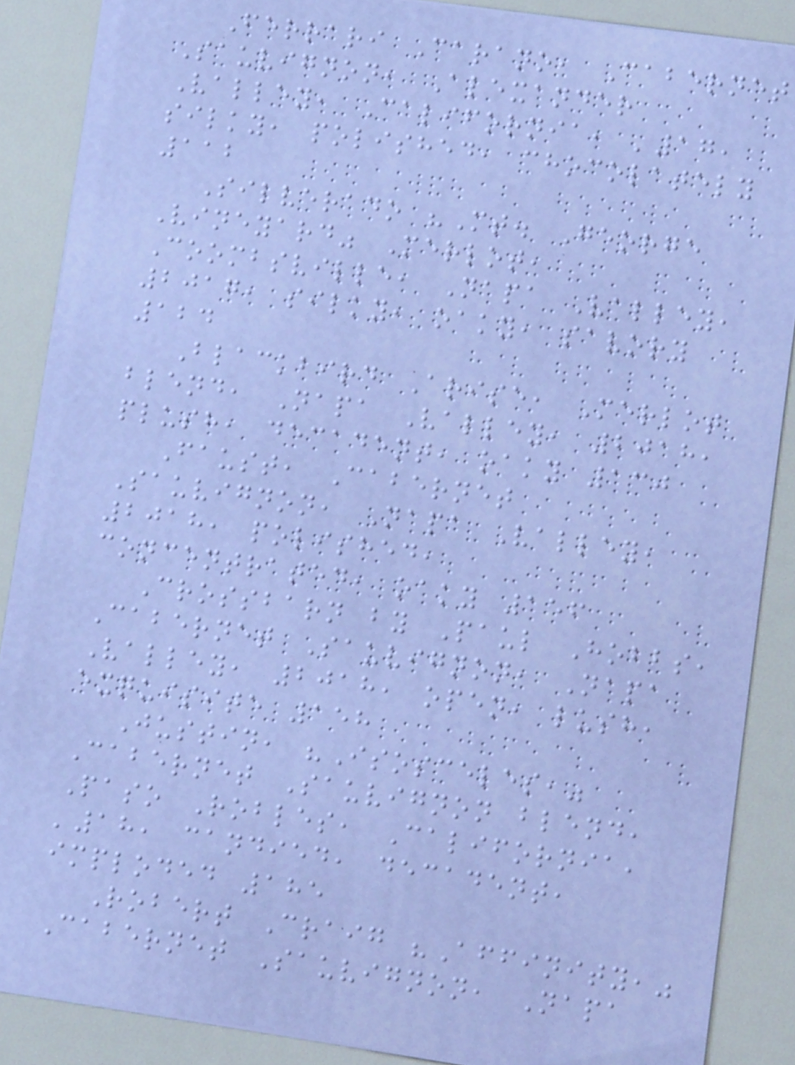Ferrari Carano, Cabernet
Sauvignon, Alexander
Valley, California, '17,
silky, polished, chocolately
112
Silverado "Mt. George
Vineyard" Merlot,
Coombsville, Napa Valley,
2017, silky, oaky, savory
124
Blackbird Arise, Merlot
blend, Napa Valley, 2018,
plush, decadent, oaky 130
Faust, Cabernet
Sauvignon, Napa Valley,
2018, polished,
concentrated, oaky 156
Crossbarn by Paul Hobbs,
Cabernet Sauvignon, Napa
Valley, 2018, open, lush,
exquisite 158
Justin, "Isosceles,"
Cabernet Sauvignon blend,
Paso Robles, California,
'18, candied, decadent,
imploded 185
Robert Craig "Affinity,"
Cabernet Sauvignon, Napa
